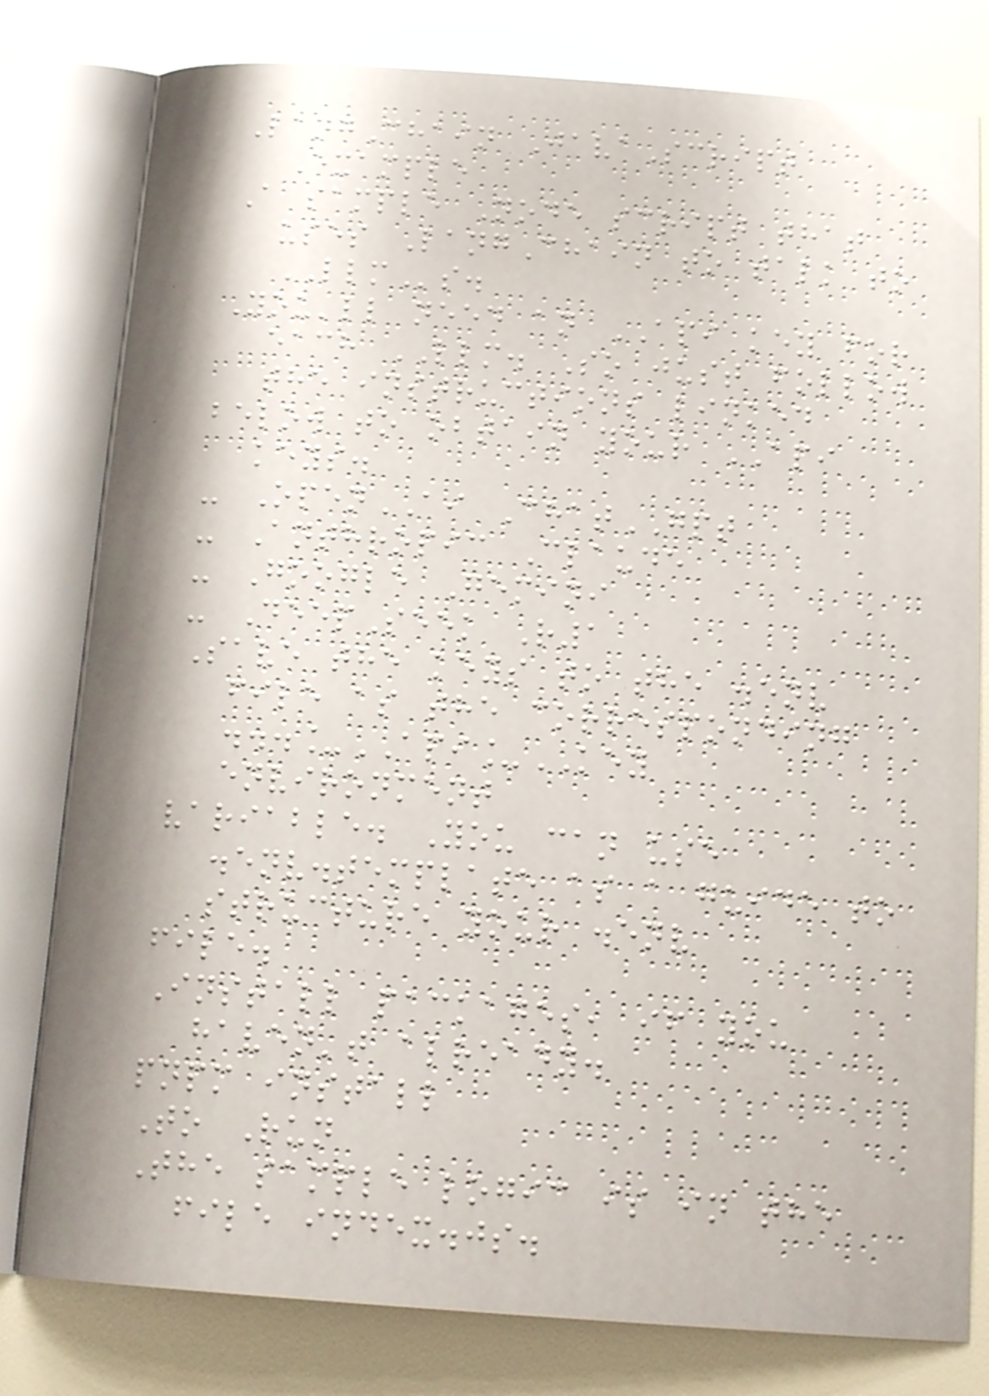LangChain JavaScript
Example
A sample Node script that
uses LangChain to talk to
LLMs.
You'll need an API key for
each LLM. So just follow
the instructions linked
below to obtain your API
keys.
- OpenAI ChatGPT
- Anthropic Claude
- Google Gemini
- DeepSeek R1
Save the keys to the .env
file as the corresponding
..._API_KEY
environment
variable. You can use
.env.template as a guide to
structure your .env
file.
Install packages, if you
haven't already.
pnpm install
To Run
The sample logic is in the
file index.js.
